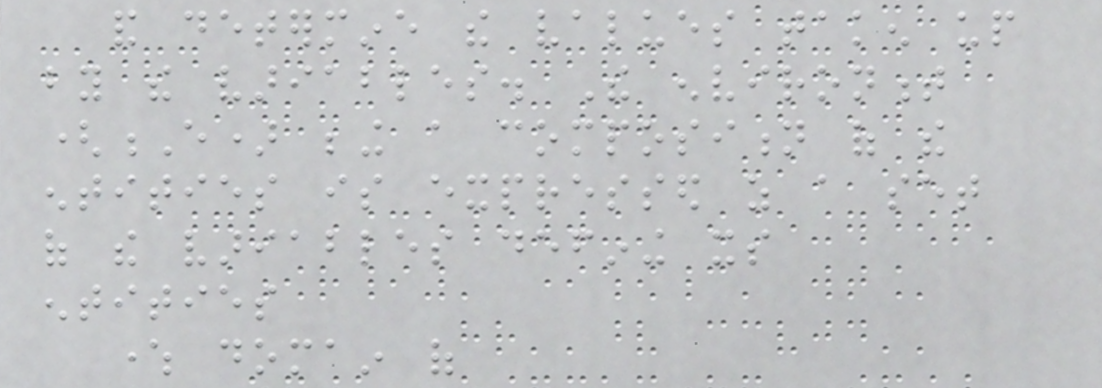and determine the values taken up
by the variables. The environment
(E) being a composition of the
entities is expressed as a set
of the variables defining its
entities
where domain of
